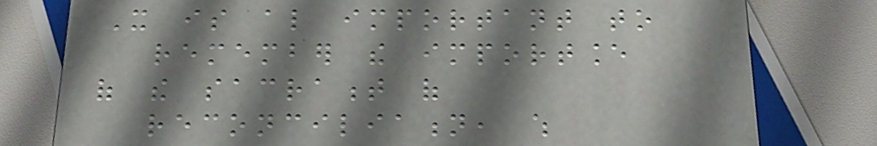It is also important to
remember the importance
of the sacrament of
reconciliation, which
